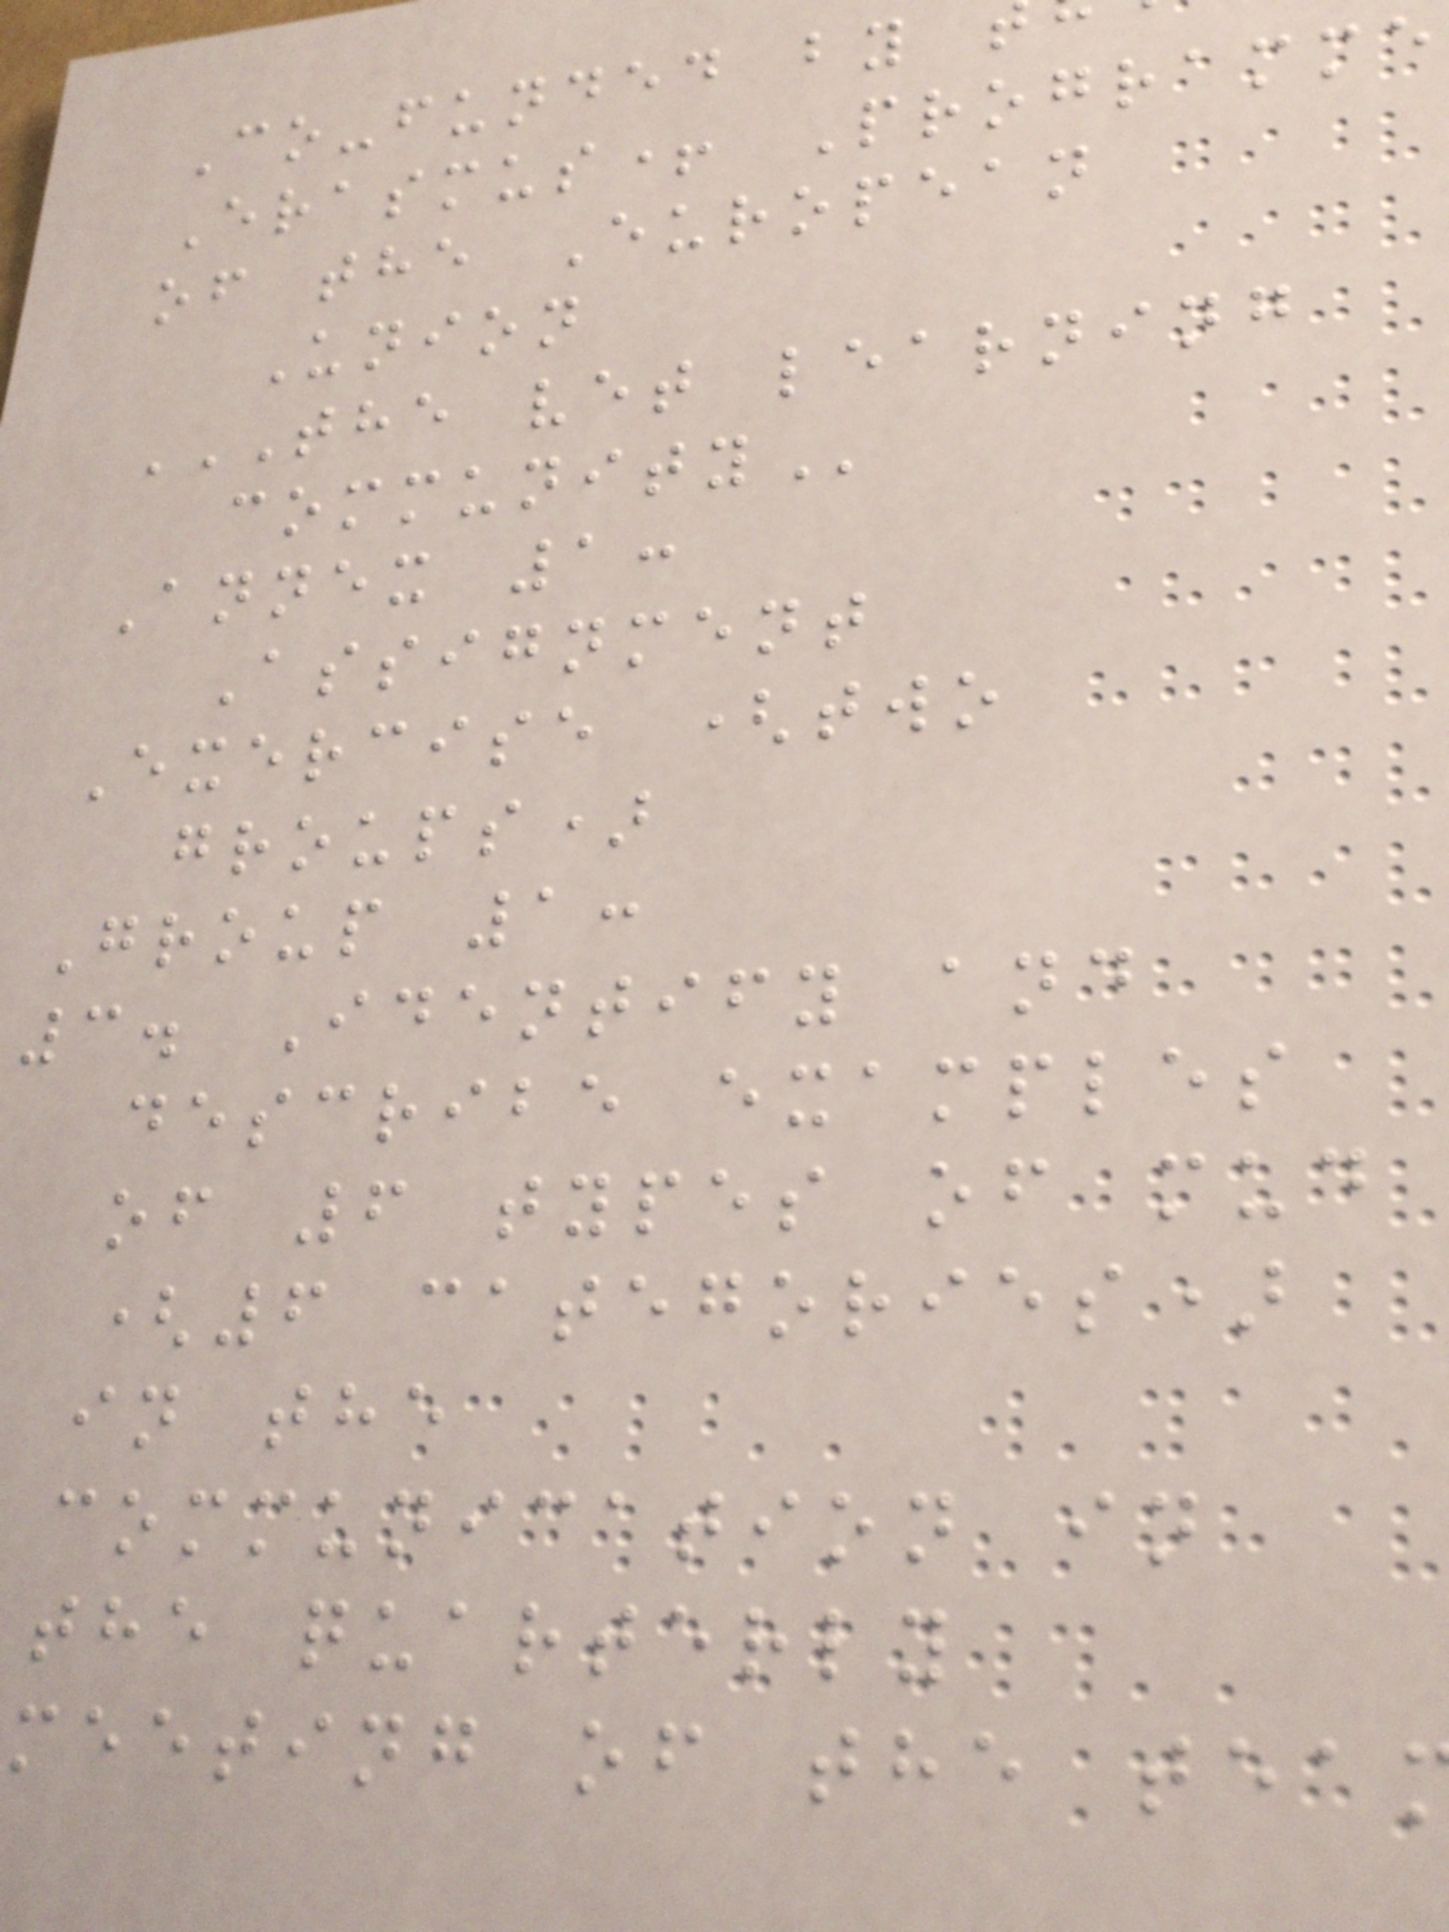Co-funded by
Erasmus+ Programme
of the European
Union
THE VET LEARNING
Annex 1:
Assignment
Exercise (two
groups)
Group 1:
3. Identify and
describe examples
of 6 types of mud
(6 categories)
in the
communication in
the quarterly
meeting of the tea
